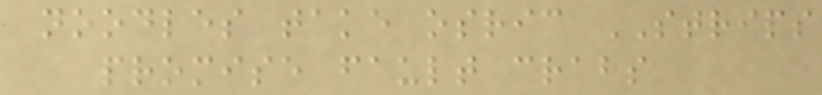noodles take osric STRIPS
promise fault crabs
